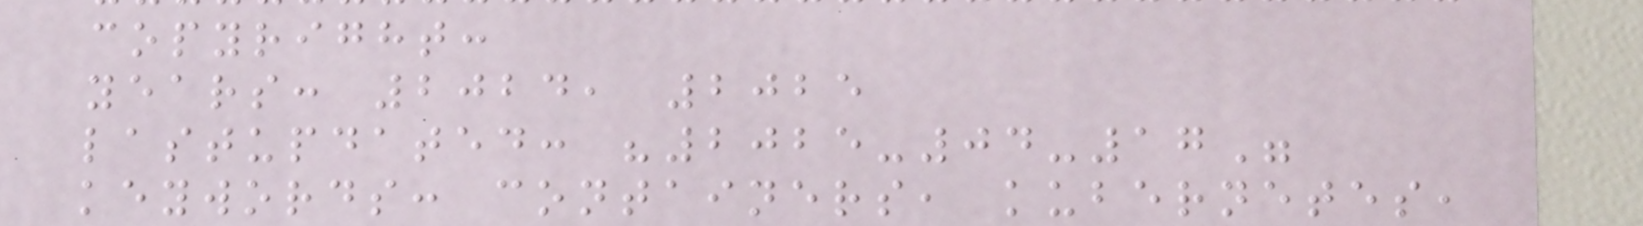copyright:
years: 2024, 2025
lastupdated: "2025-04-17"
keywords: containers, kubernetes,
